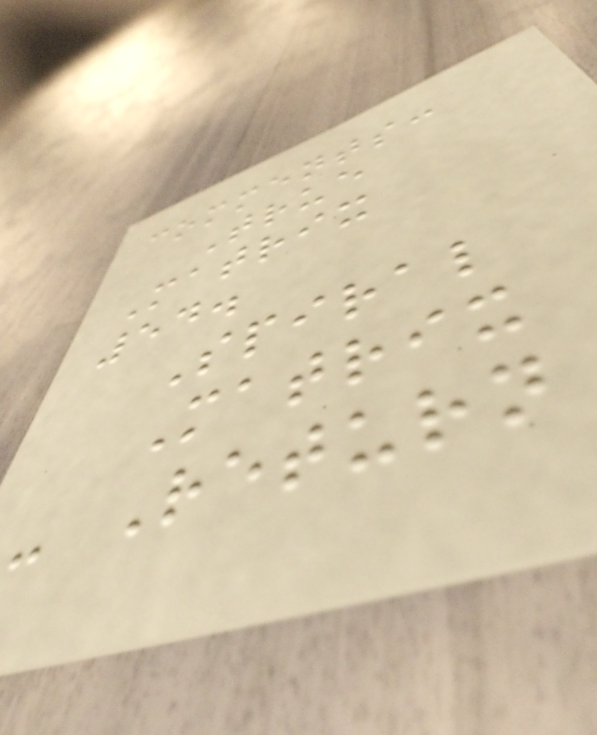comments:
True
Matrix
54.
Spiral
Matrix
- Return
